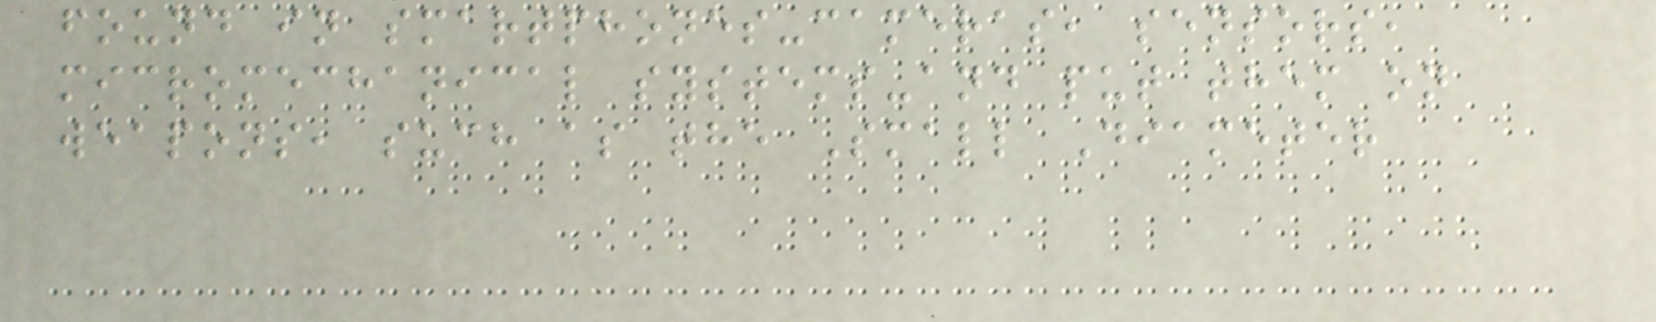found in smartphones-cameras, sensors,
micromechanical systems-and put them on
weapons, such as the Small Diameter
